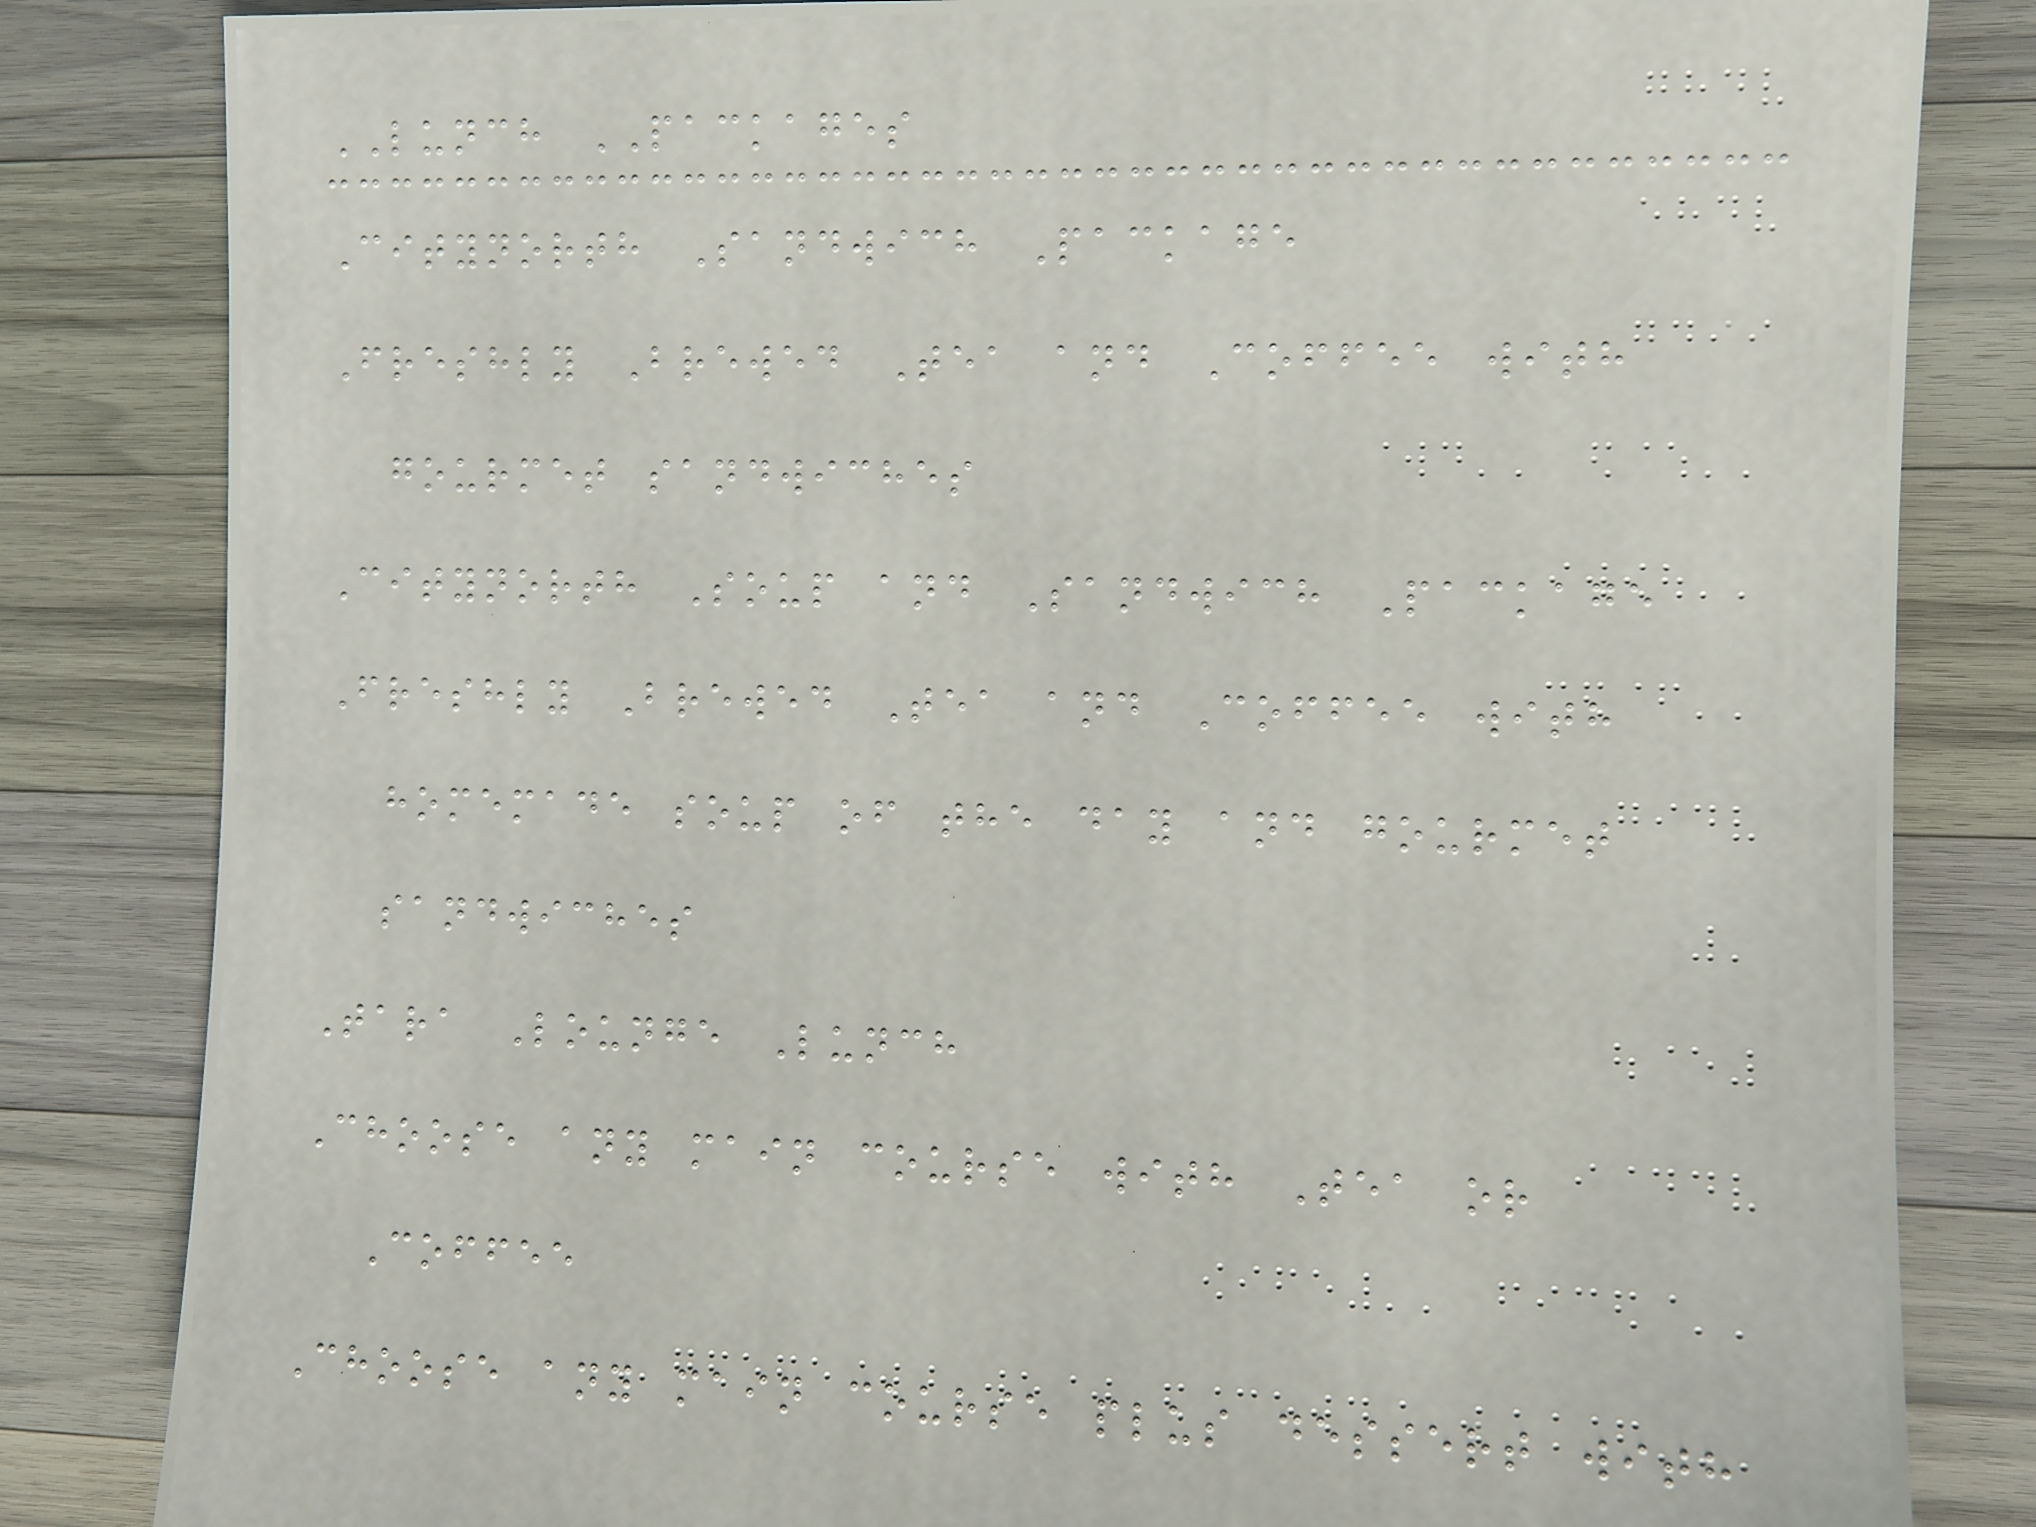LUNCH PACKAGES
Citynorth Sandwich Package
Freshly Brewed Tea and Coffee with
gourmet sandwiches
Citynorth Soup and Sandwich Package
Freshly Brewed Tea and Coffee with
homemade soup of the day and gourmet
sandwiches
Tara Lounge Lunch
Choose any main course with Tea or
Coffee
Choose any main course plus dessert with
